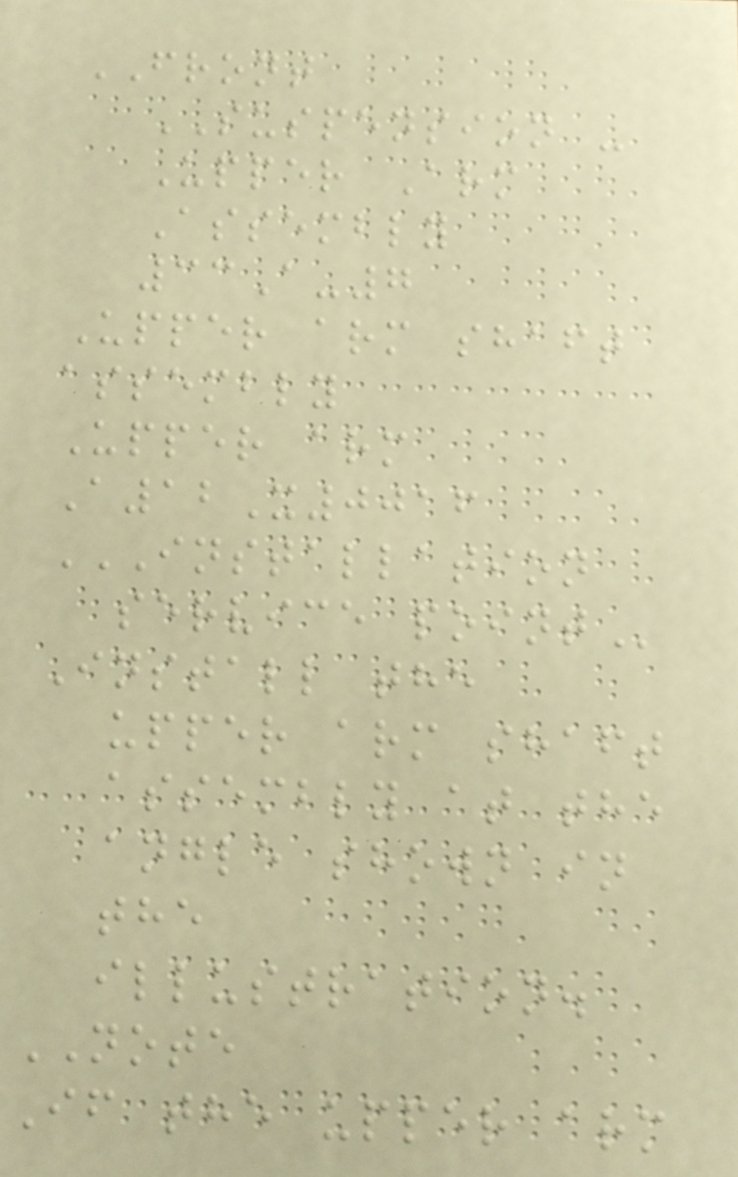FRONT
SUSPENSION -
Upper Arm
Assembly
33A-7
Upper arm shaft
assembly
Upper arm
A12X0016
INSTALLATION
SERVICE POINT
Install the
upper arm shaft
assembly at the
angle shown in
the
illustration.
NOTE
If the upper arm
